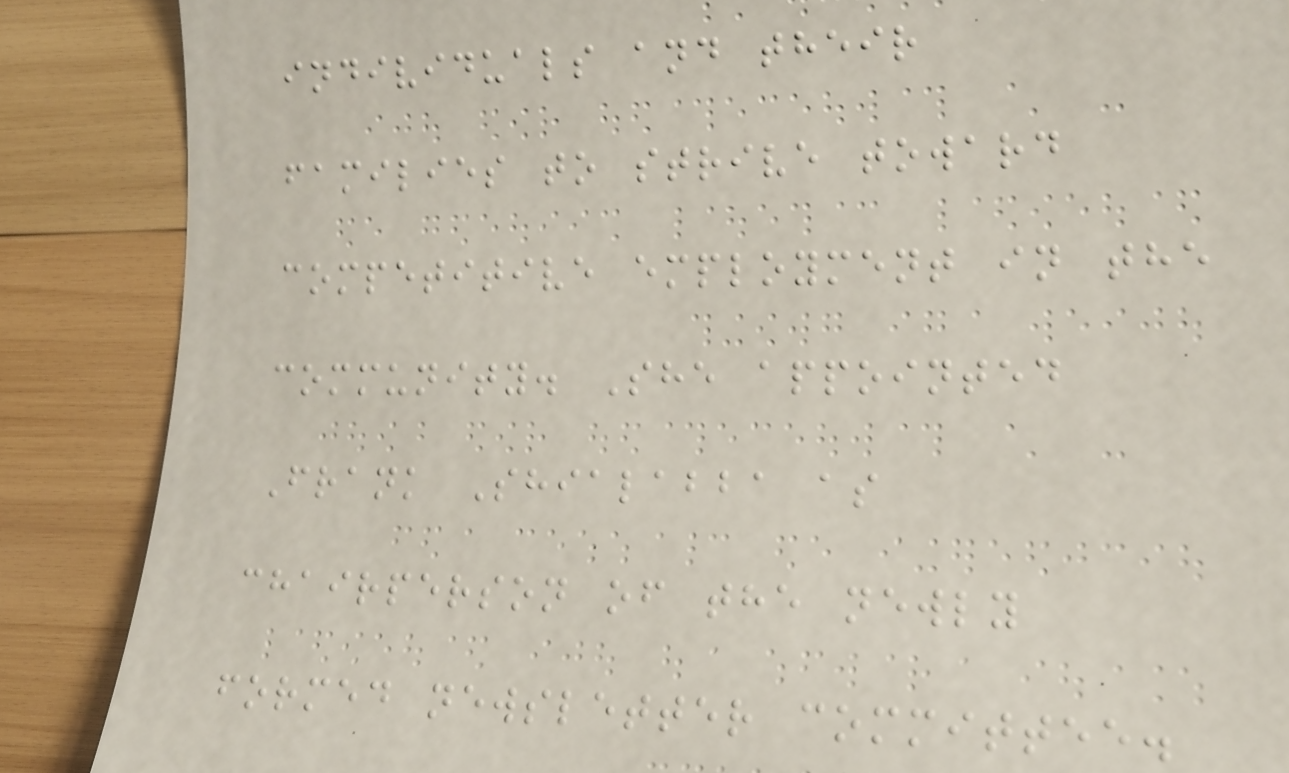individuals and their
families to strive toward
competitive employment in the
community. She appointed
Frank Shialabba as
chairperson of the newly
formed newsletter committee.
